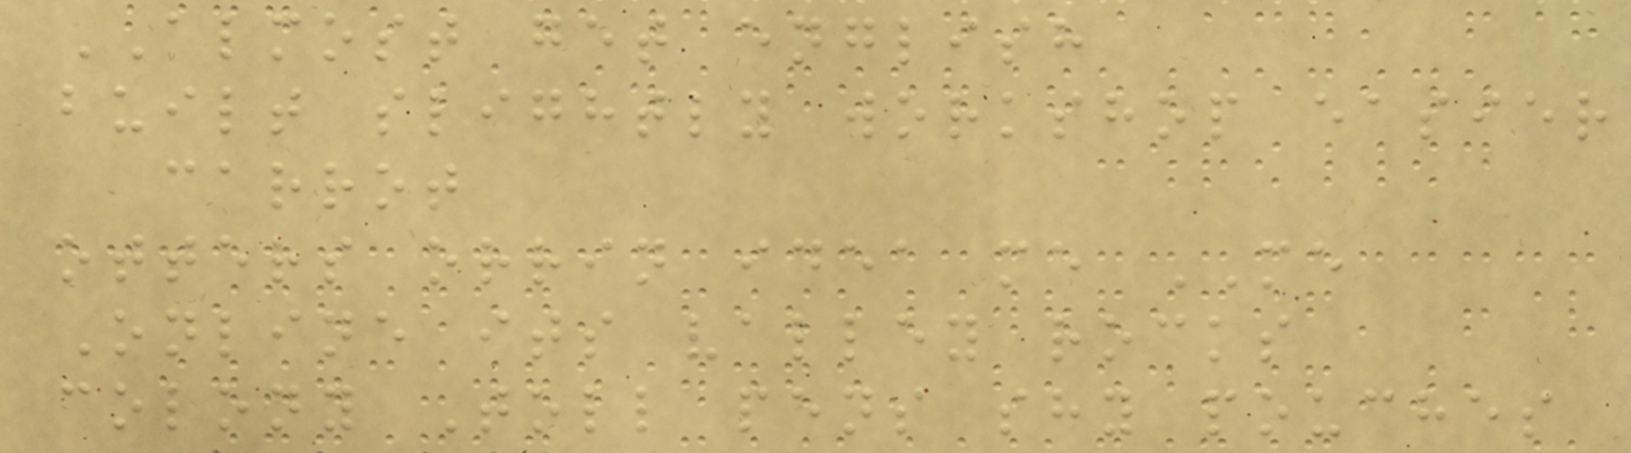ALMOST get english
built slightly workshop easier
carrot
otters orrin idea me ME
Online its valley rocks
colony Toll pens shy pouches
